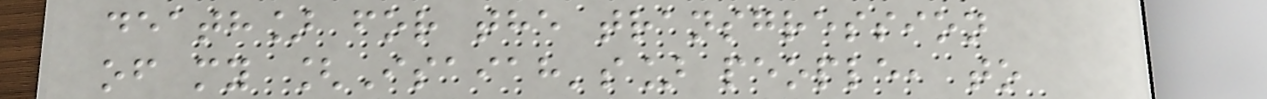death] for the transgression
of my [Isaiah's] people, to
